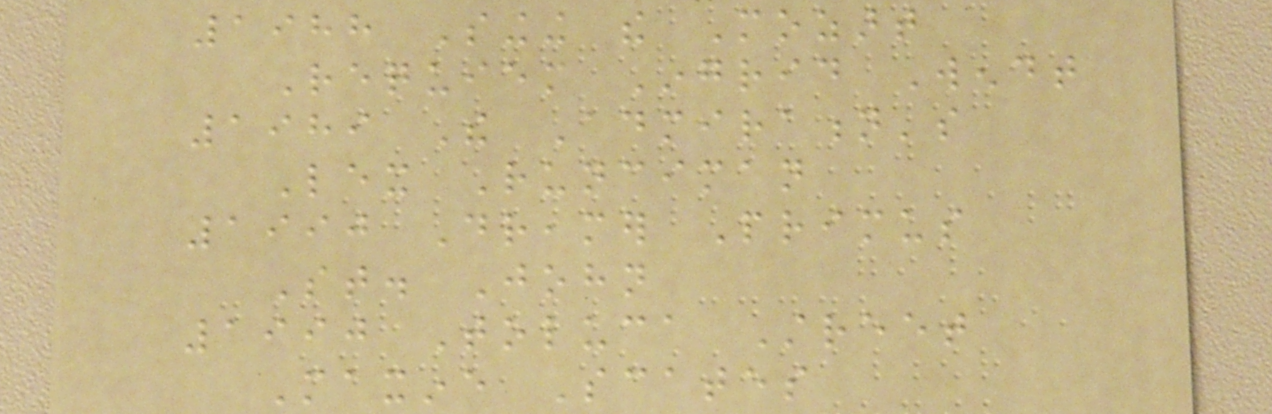1988 Singing the Mozart
Requiem Ingrid Wendt
1989 The Admiration's
Lex Runciman
1990 Dreamer Primus
St. John
1990 Toluca Street
Maxine Scates
